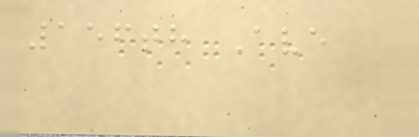156th Ave
